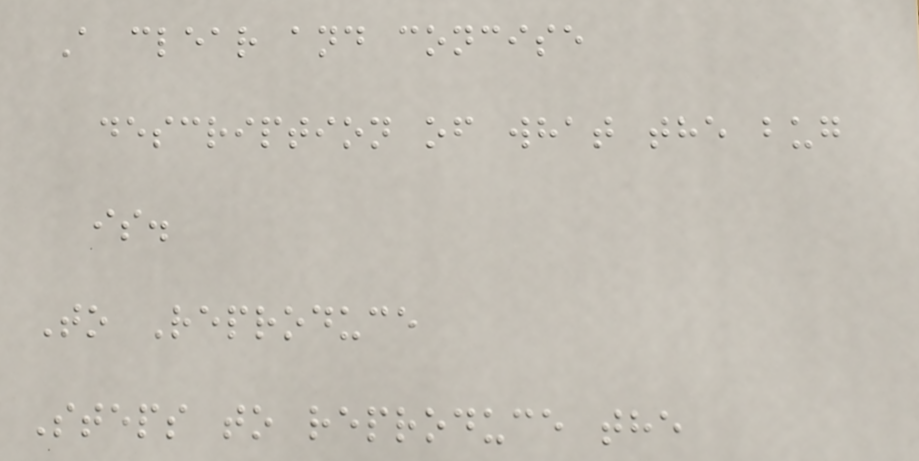A clear and concise
description of what the bug
is.
To Reproduce
Steps to reproduce the
